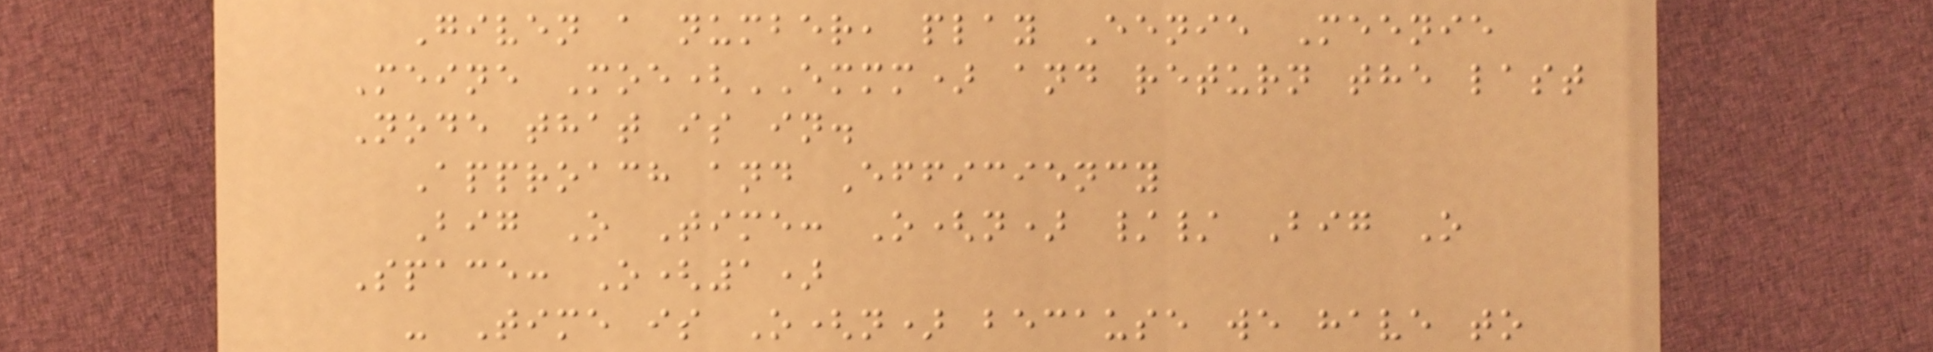Given a number, play Eenie Meenie
Meine Moe(EMMM) and return the last
Node that is in.
Approach and Efficiency
Big O Time: O(n) // Big O
Space: O(1)
- Time is O(n) because we have to
